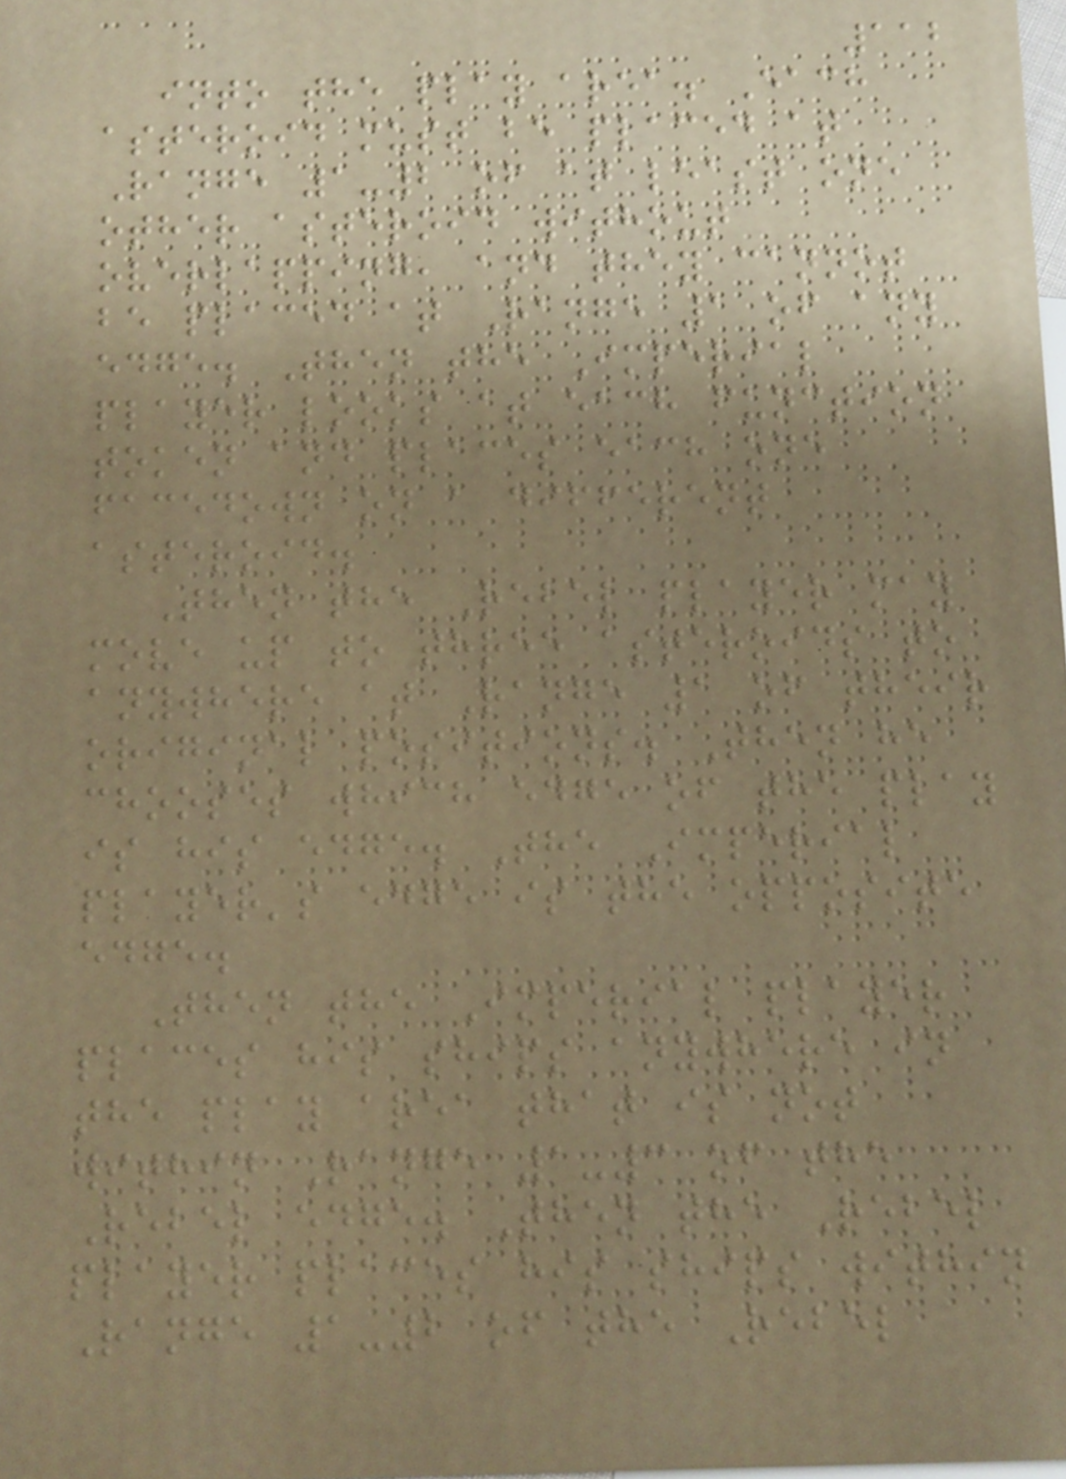112
into the play area. Each
asteroid must be placed at
Range 1-2 of at least one
other asteroid without
overlapping, and they cannot
be placed at Range 1 of any
edge. Then the Imperial
player looks at each function
token and places each one
facedown on a different
asteroid.
Then the Rebel player may
move up to three asteroids to
anywhere at Range 1 of their
original positions. Then he
chooses which edge of the play
is his edge. The Imperial
player's edge is the opposite
edge.
Then the Imperial player
places his ships anywhere in
the play area that is not
within Range 1-3 of the
Rebel edge. Then the Rebel
player places his ships within
Range 1-2 of the Rebel
